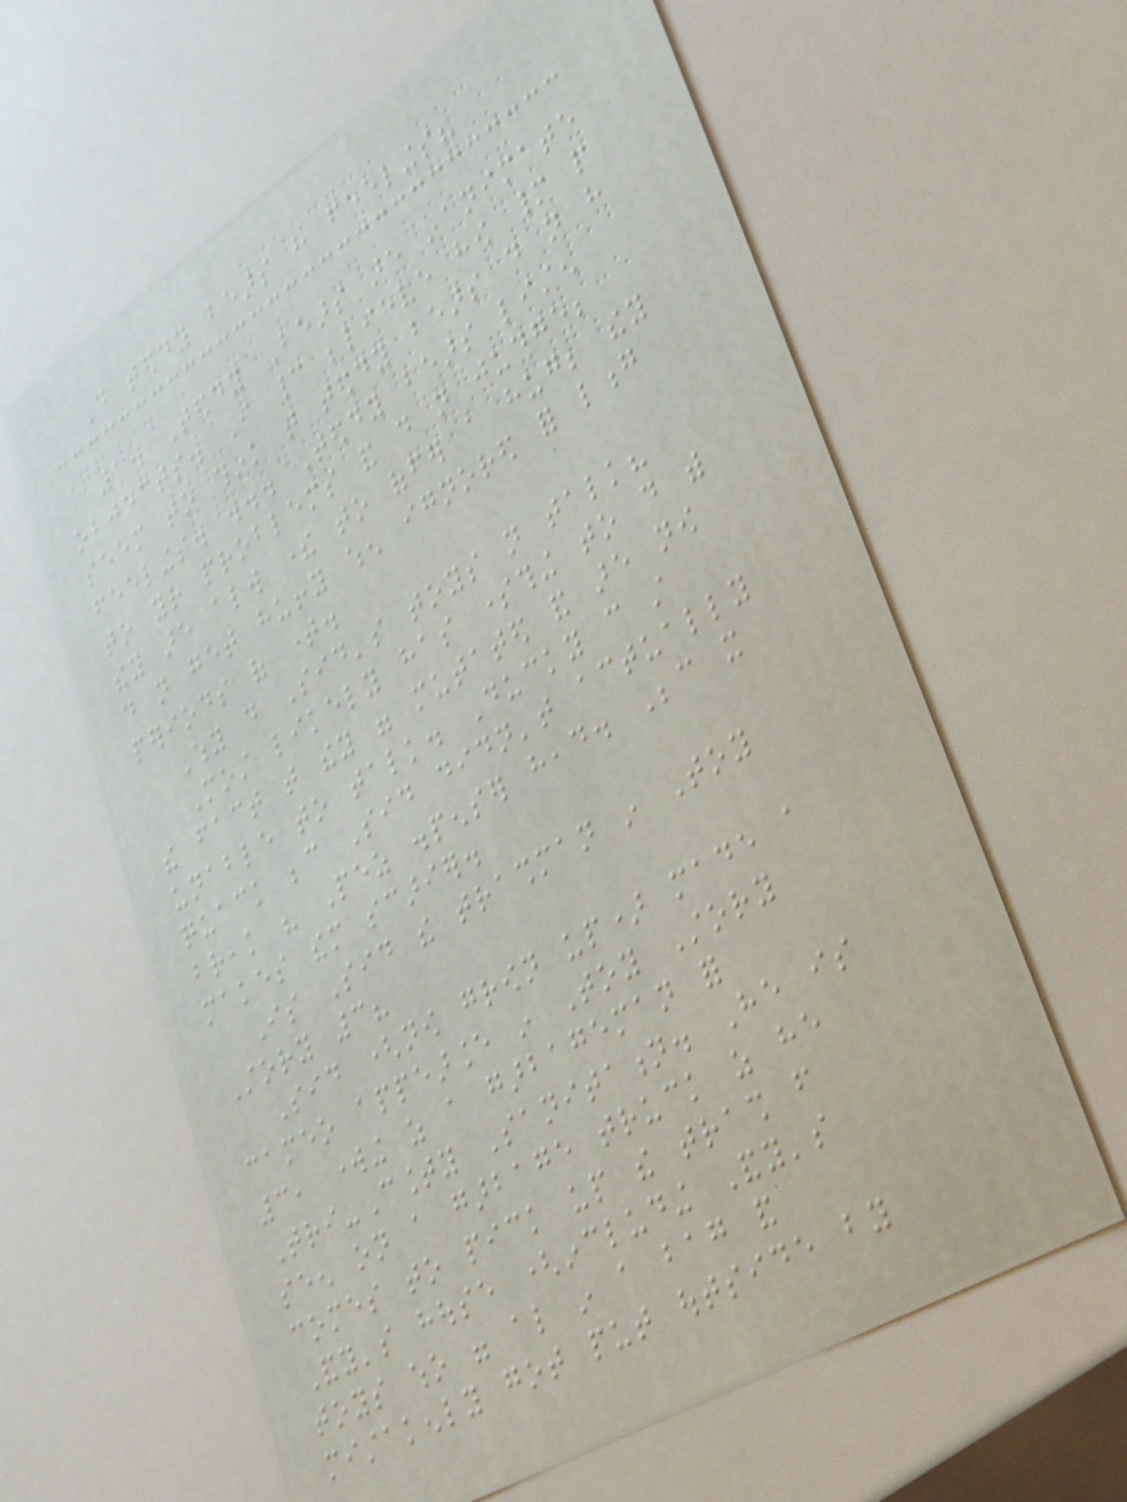Do teddy bears have feelings?
1. Teddy Bears are inanimate
objects. I cannot believe how many people
seem to think that teddy bears do not have
feelings. ... Teddy bears listen
to your problems and do not judge;
they are always there to offer a hug; they
do not get huffy when ignored for long
periods of time.
Why do Sid's toys not talk?
Most likely has something to do with
the fact that they were mutated and are now
unable to talk. Ducky can still
quack because Sid didn't actually
break his Pez dispenser head. Because it
makes them scarier.
Is Sid the trashman in Toy
Story 3?
Sid (now grown up) made a
cameo appearance in Toy Story
3, working as a garbageman for
Tri-County Sanitation. He is
seen on a garbage truck as he
comes to pick up the trash from
Andy's house (including Andy's
toys who were also in a bag and
mistakenly got put outside by
